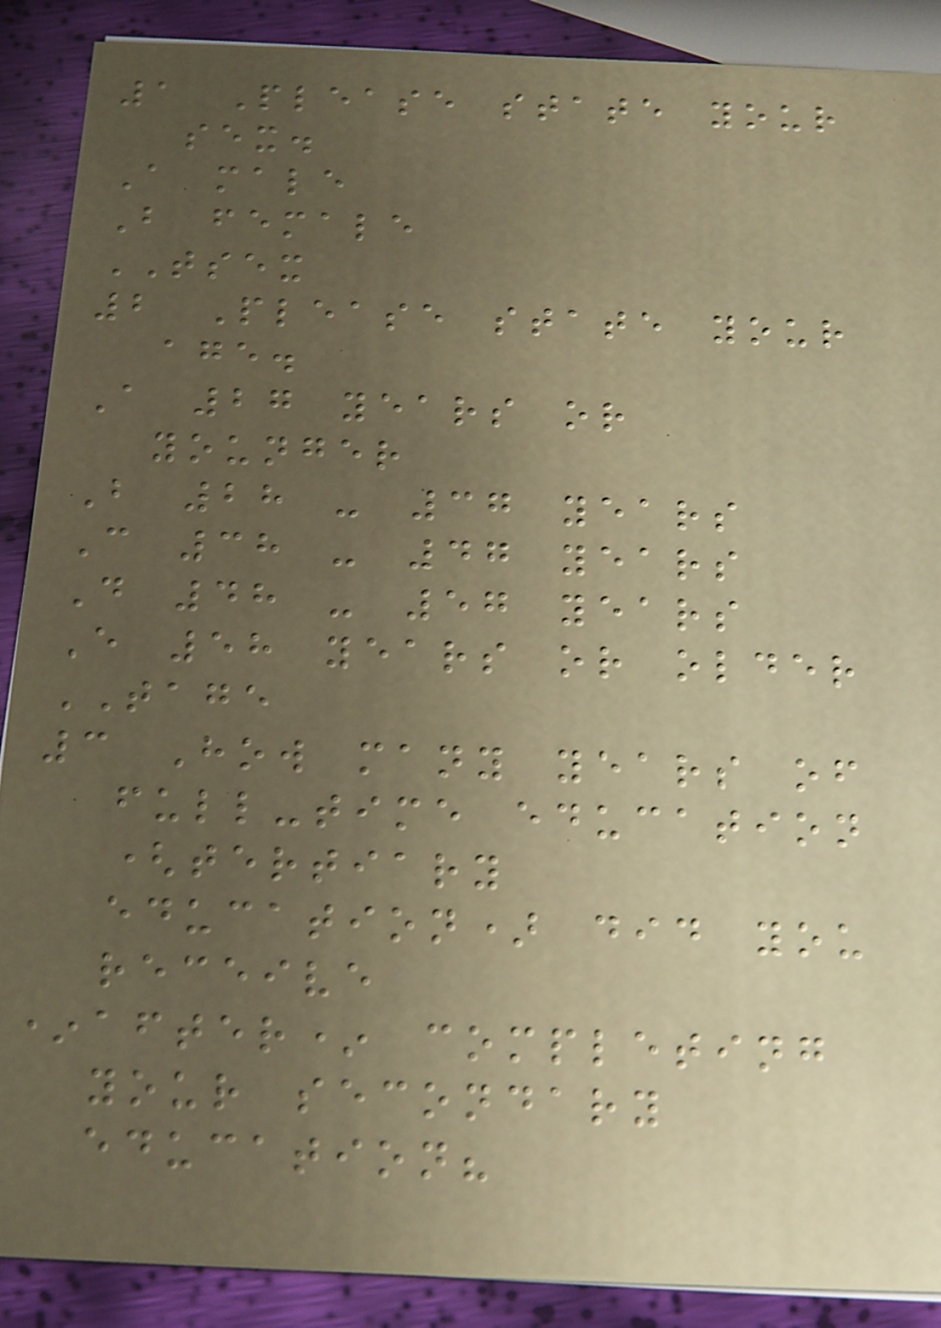1 Please state your
sex.
A male
B female
TSEX
2 Please state your
age.
A 27 years or
younger
B 28 - 37 years
C 38 - 47 years
D 48 - 57 years
E 58 years or older
TAGE
3 How many years of
full-time education
(tertiary
education) did you
receive
*after* completing
your secondary
education?
